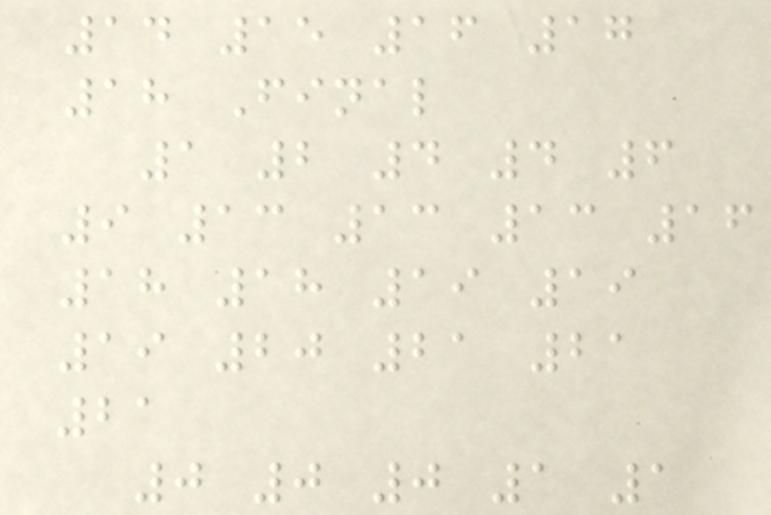14 15 16 17
18 Final
1 2 4 4 6
9 13 13 13 16
18 18 19 19
19 20 21 21
21
0 0 0 1 1
